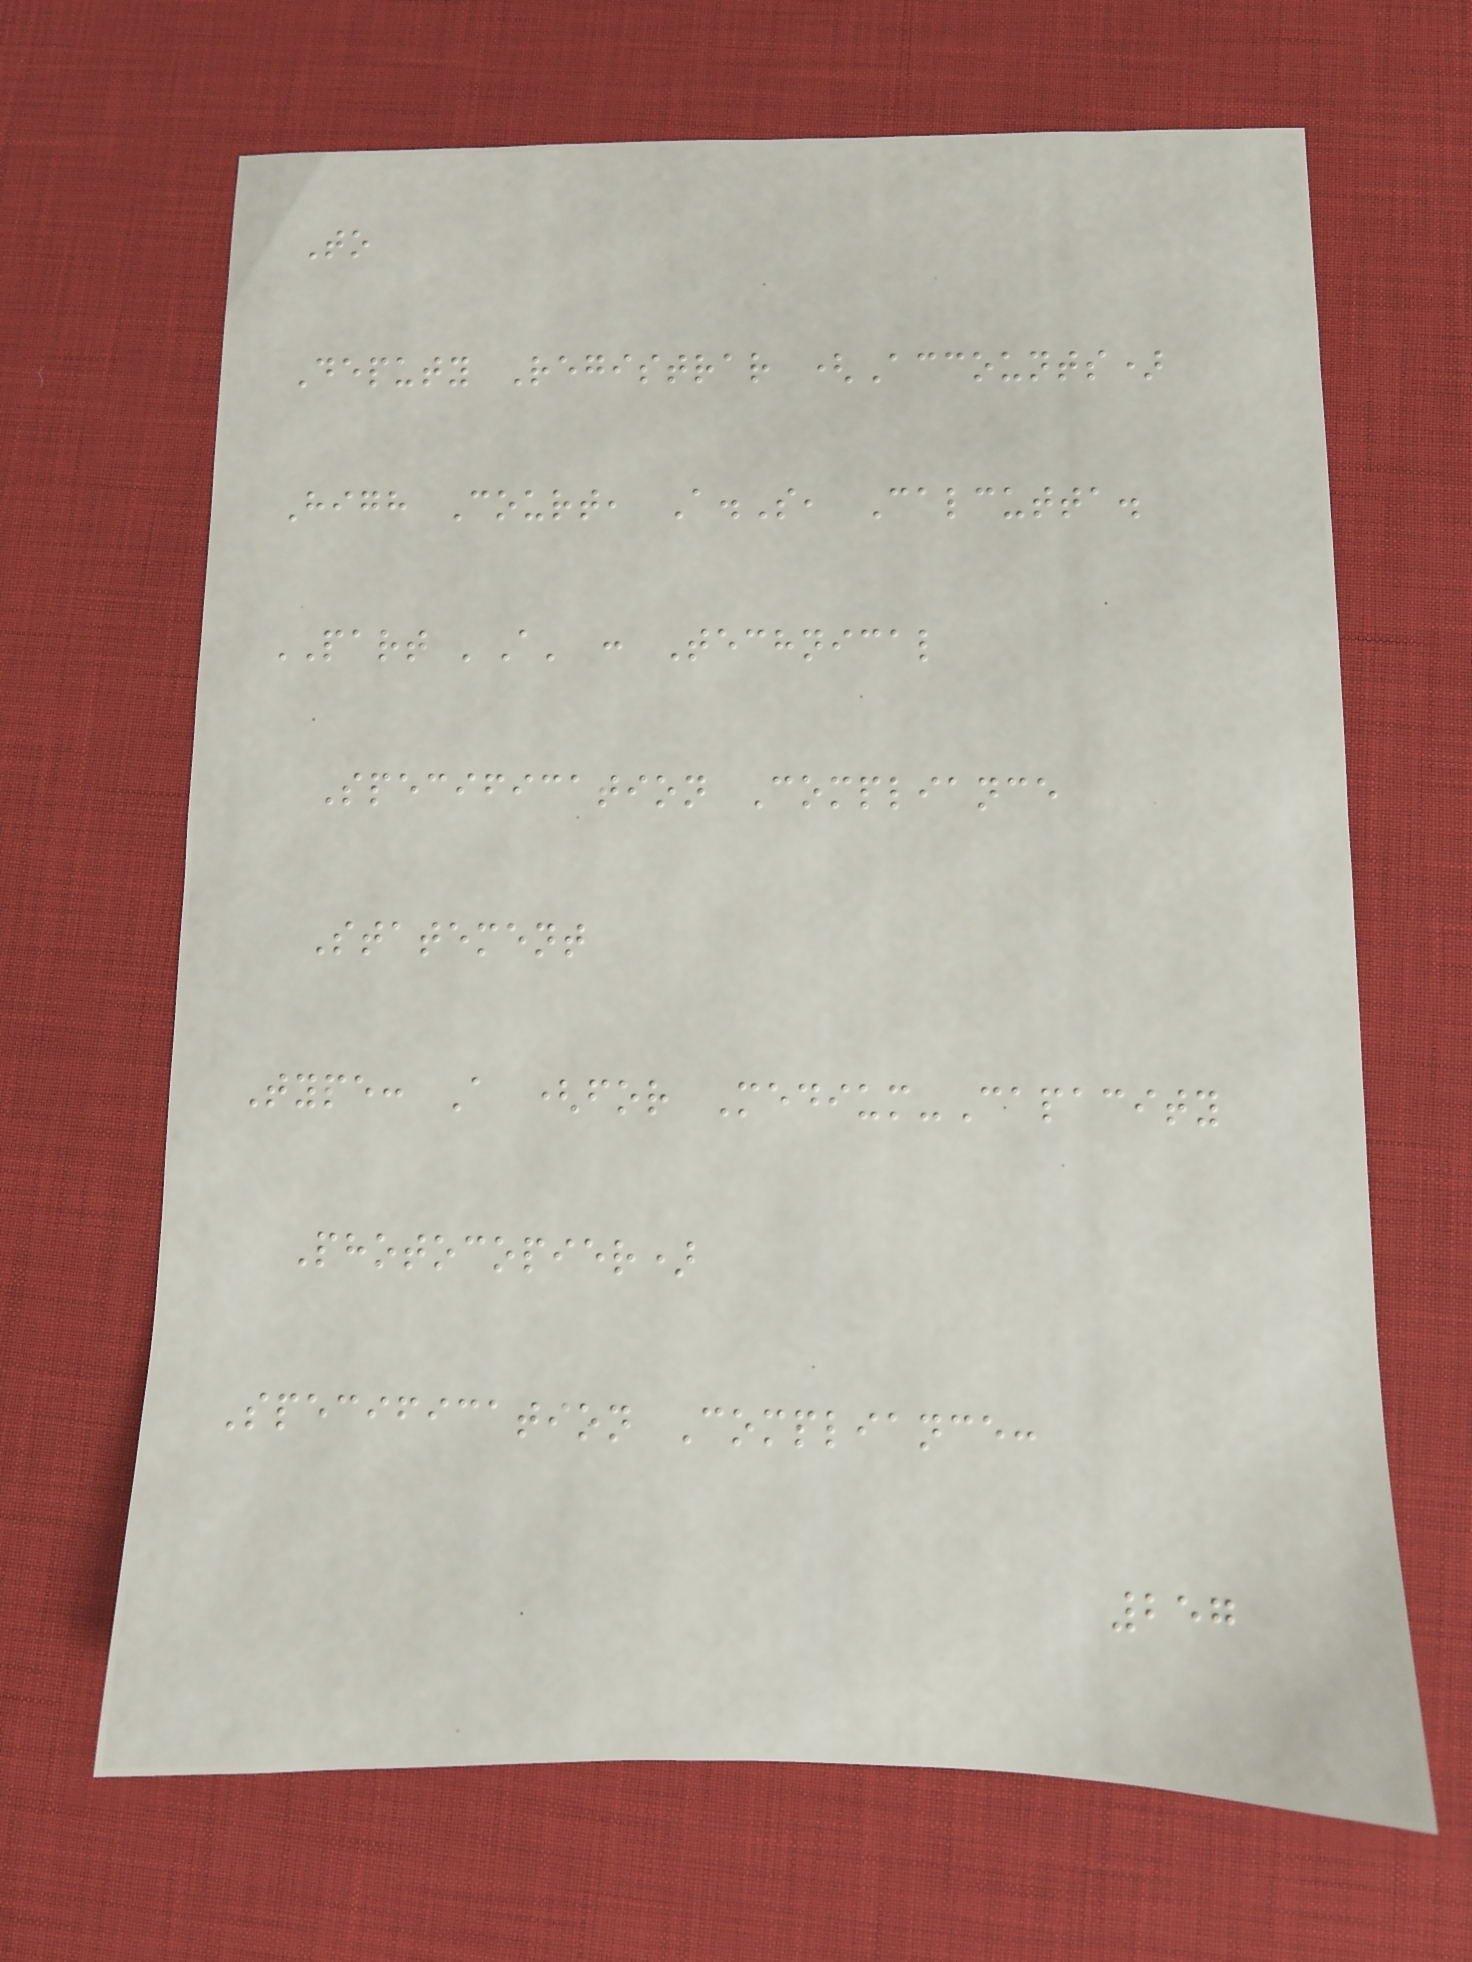To
Deputy Registrar (Accounts)
High Court, A.S, Calcutta.
PART 'A' : Technical
Specification Compliance
Statement
Type: A (for Medium-Capacity
Photocopier)
Specification Compliance:
257
